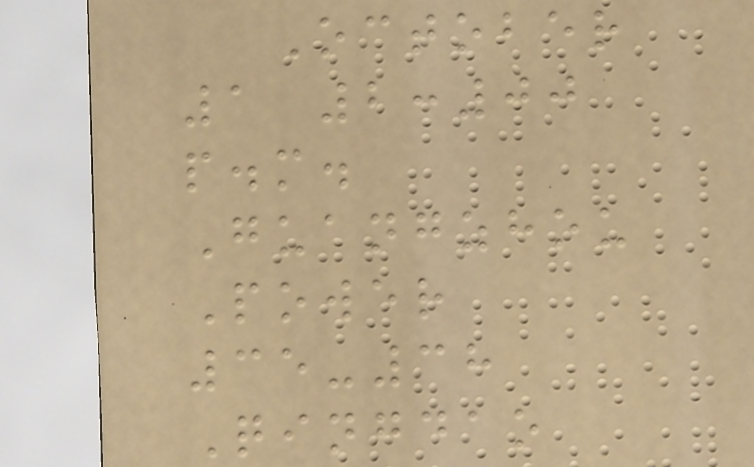October
1 2:00
p.m.
Guangzhou
Power
35-38
Qingdao
